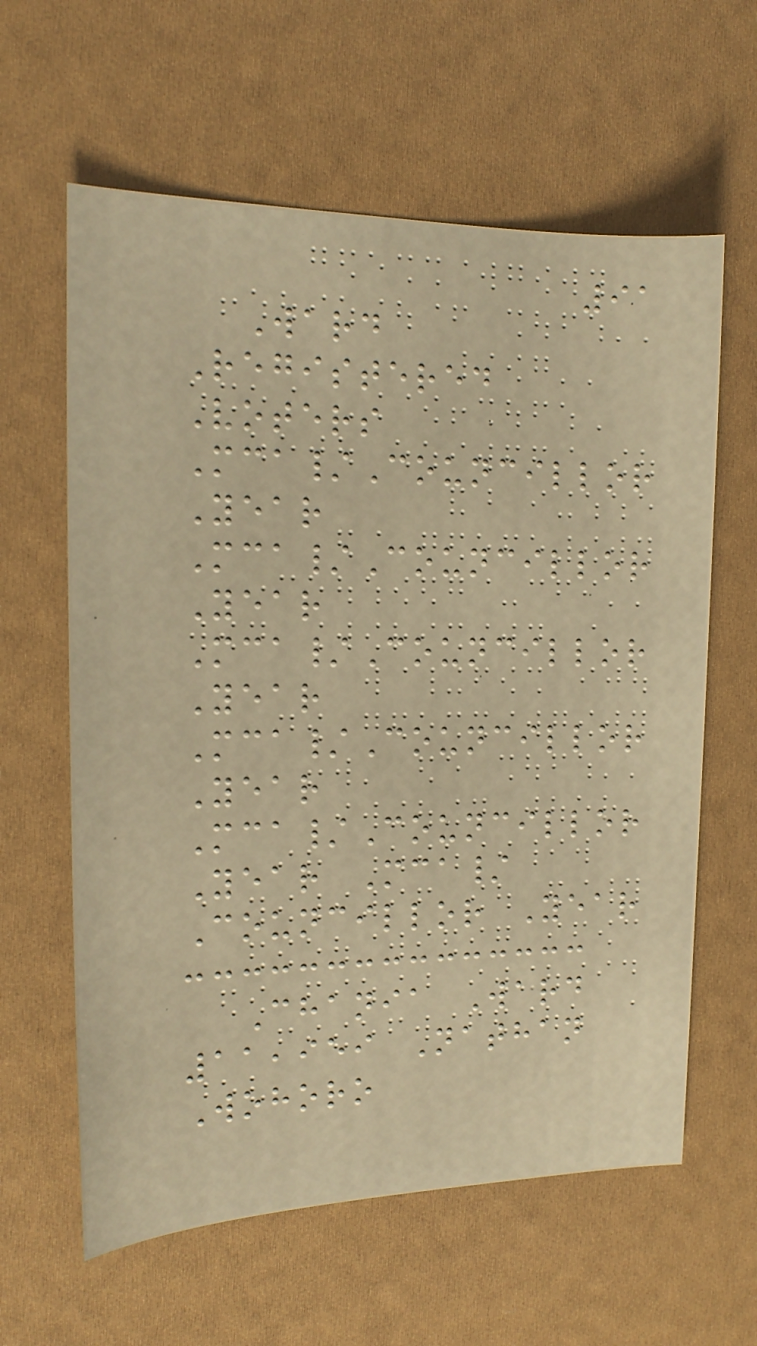91
Ward
Registered
Voters
Mca/Councillor
Year
Mca/Councillor
Year
Mca/Councillor
Year
Mca/Councillor
Year
Mca/Councillor
Year Mca/
Councillor Year
Chania Ward
11,959 Nathan
Wohoro
